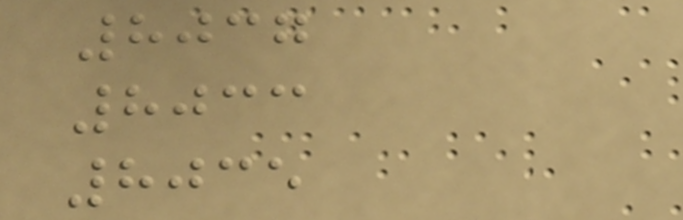8037
8033
8035
